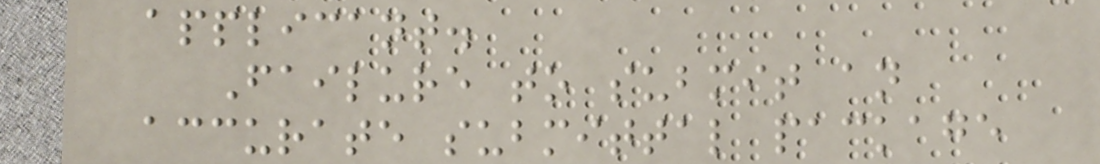applicant.
Failure to submit an
accurate submittal package
